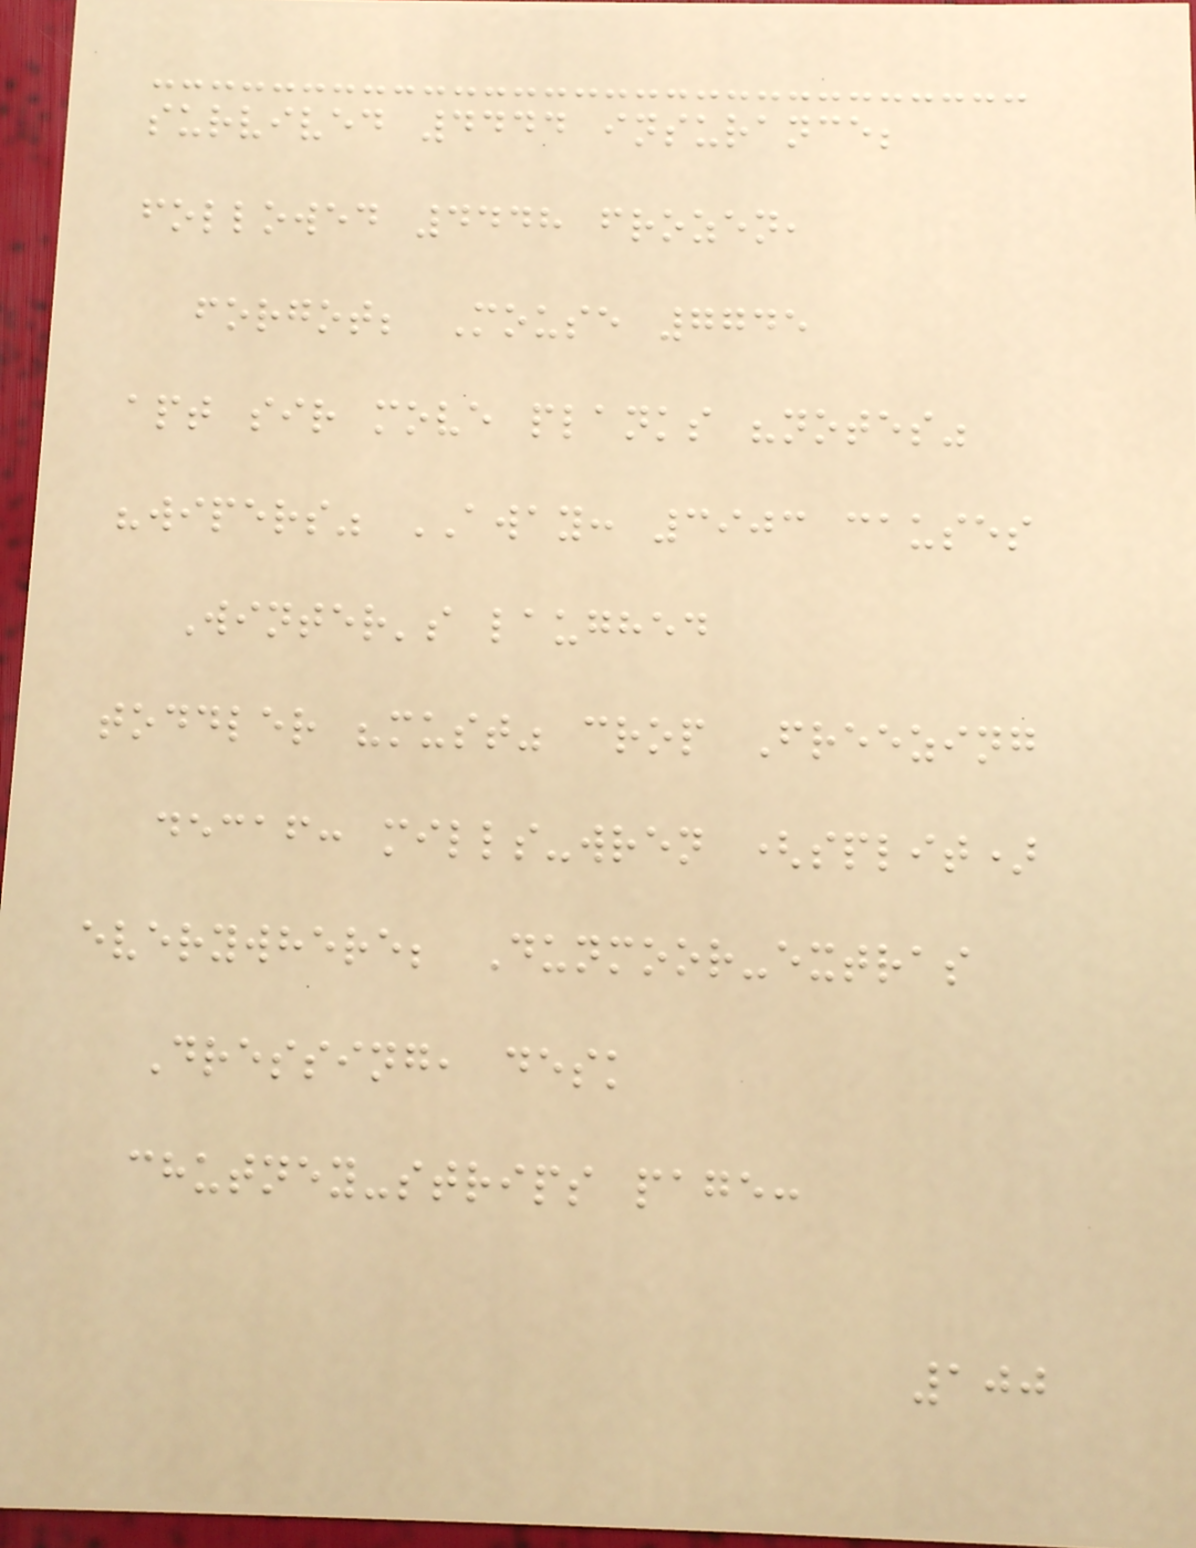survived 4444 insurance;
followed 4448 frozen,
forgot; Mouse 7745
apt sir move planks "notes"
"wipers" AWAY: 3903 causes
Winter's laughed
toddler "must" crop Freezing
decaf: mills-wren (split)
everywhere; Dunmoor-extras
Dressing, desk
chutney-strips page:
100
